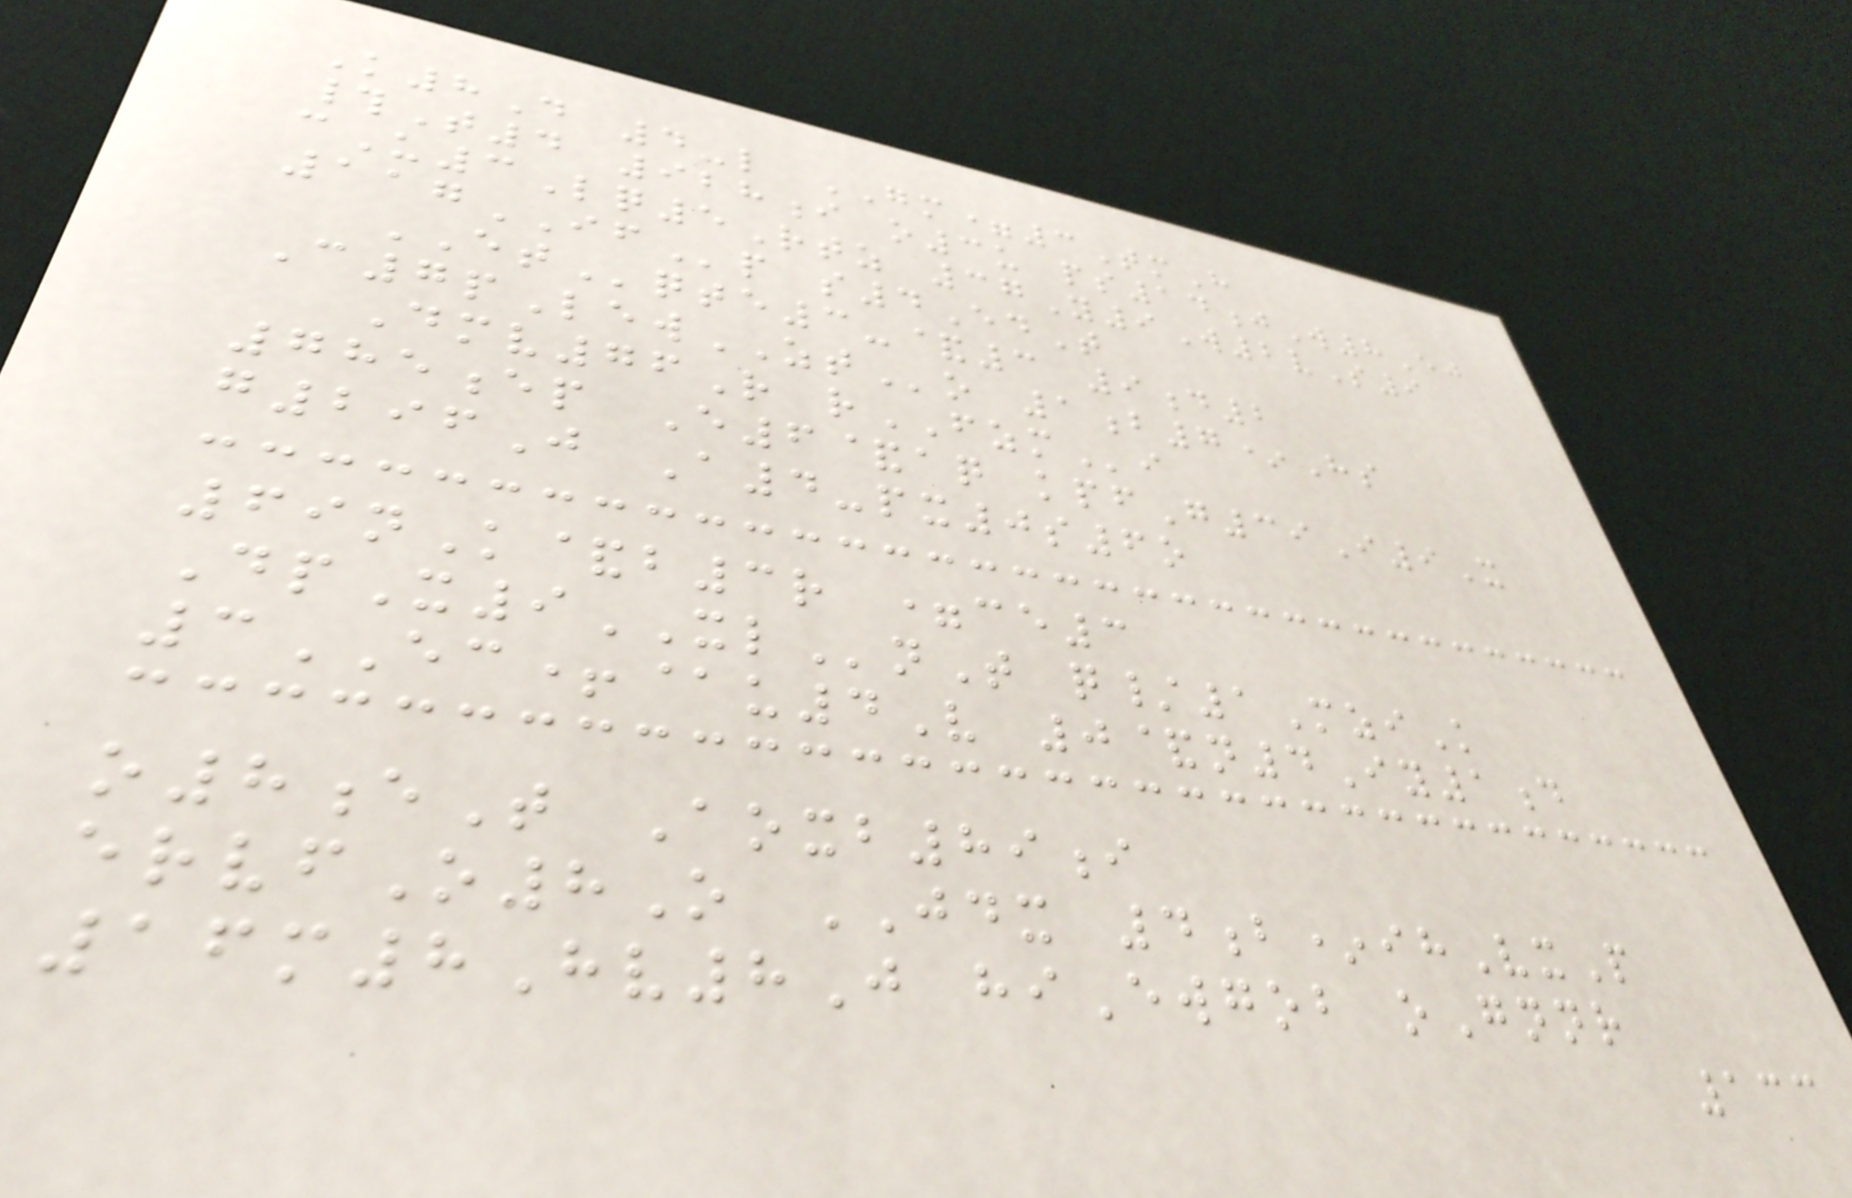K8D 4-l GM=3TmH
#T4 928i o3u ps14jW8Ej
cU3Lq5Rtz 37Y9W2vS9
117IFp s4EdT
ETqte3-&3 9d2
C7pLewZTo 1b7*Hs
Dmv76R rFZMi
785ep E6&aq kpfG39I9X
g296J A4-px0s6o
69nK&b3r =ce3
DpX9XLnT q/1MziK
3EC+@u4V 0&n4Iy1d
o8eT Aoxb89i
ervfO8O JDX 4b*ihVxP
16m8Hv8J hiEwgob oGnnr
133
